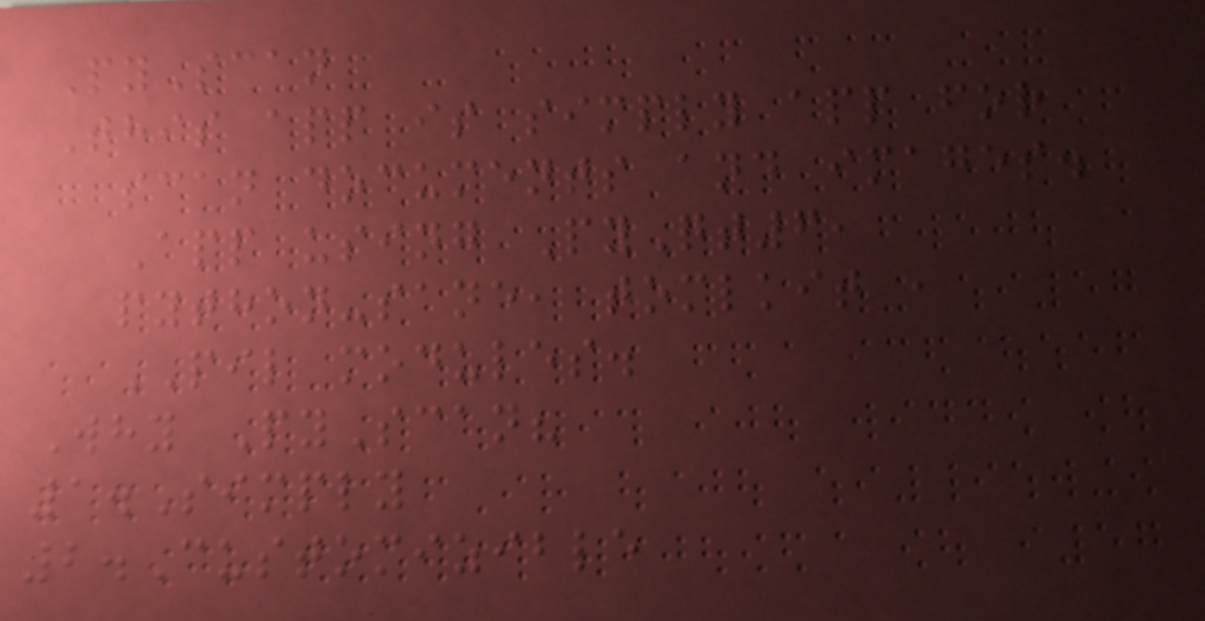PyScan
This app is simply app for
scan documents and images.
App using PyQt6,
python-sane, tomlkit ,
PIL modules.
Why PyScan?
1.Simply
2.Customizible
